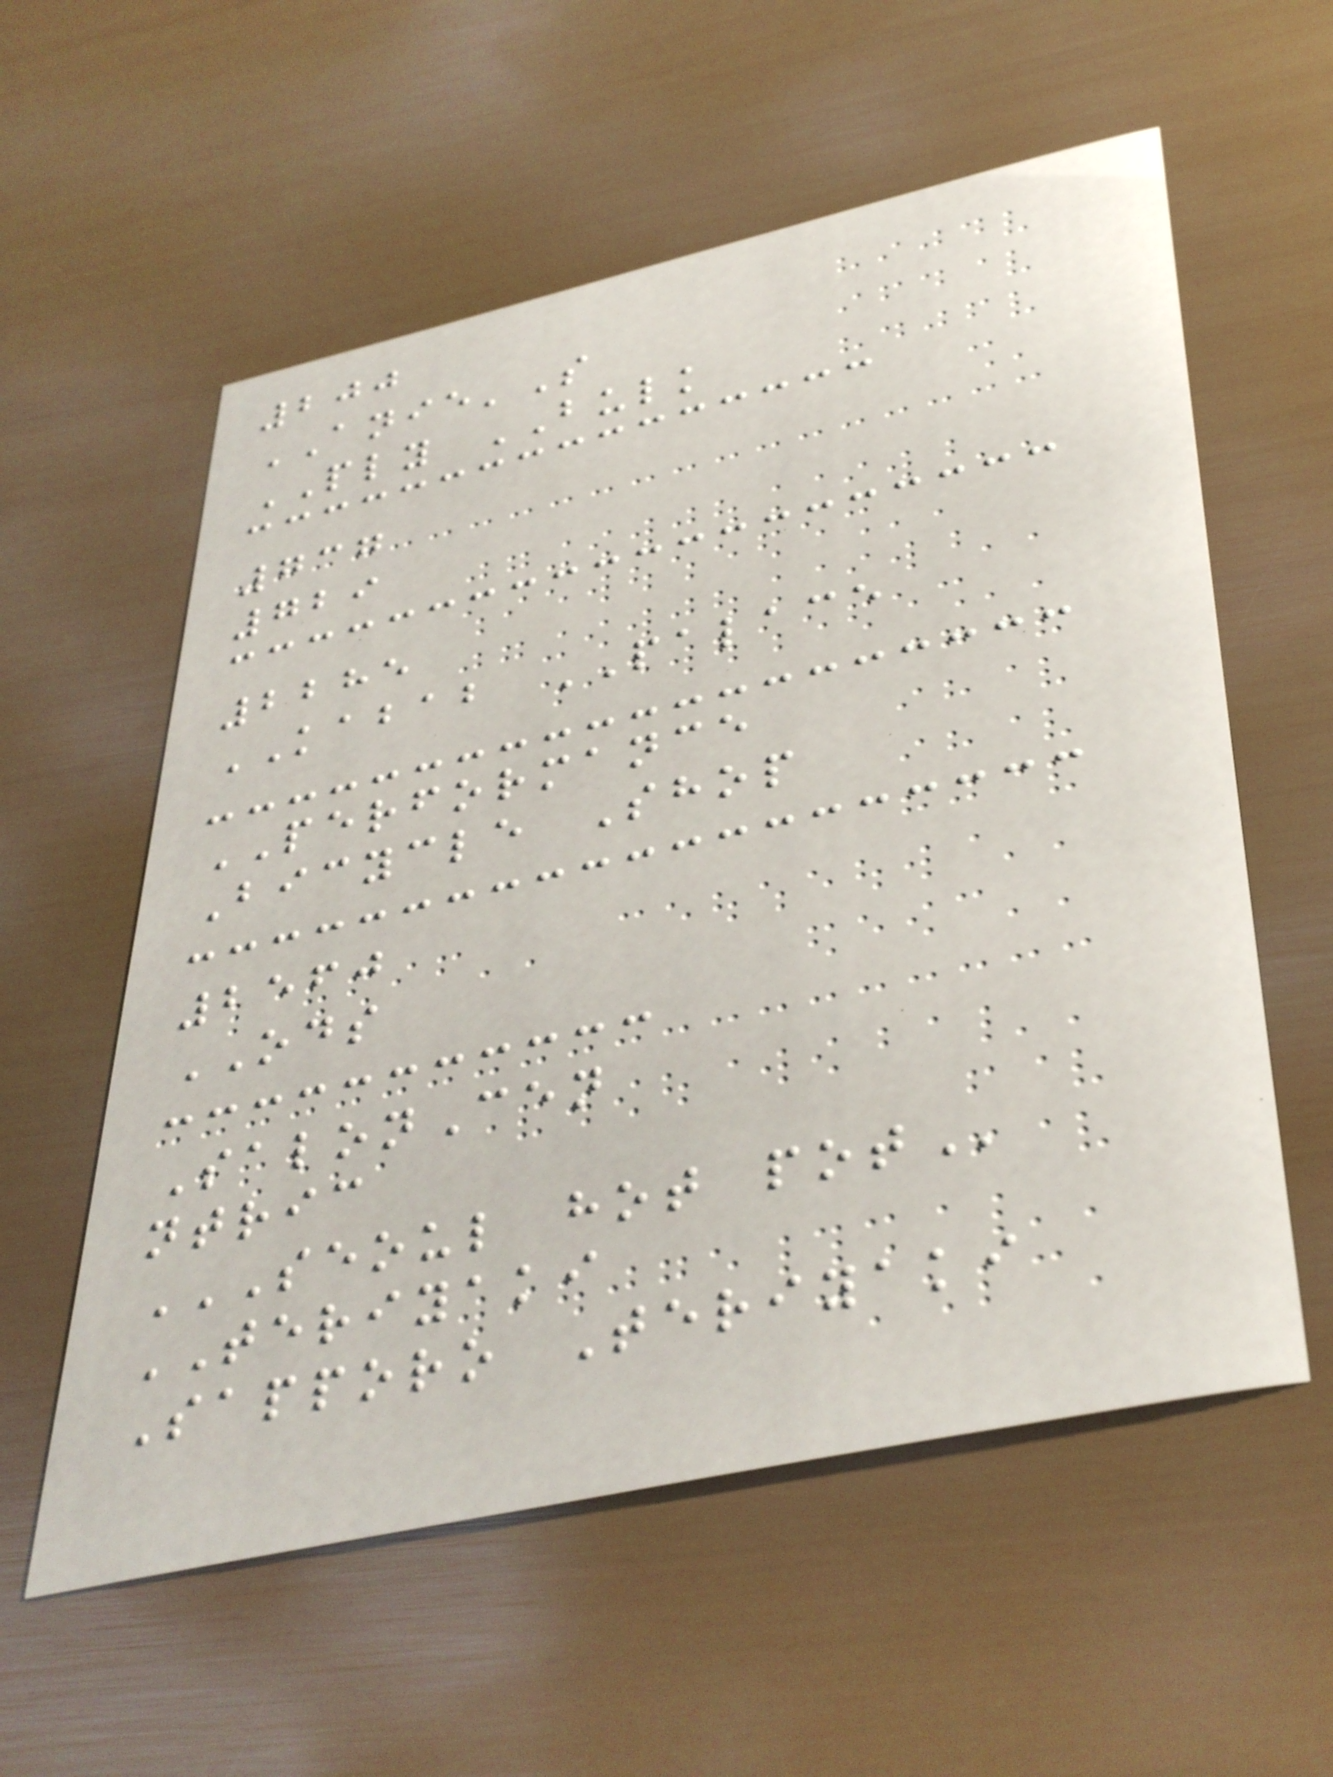200
ANIE'S
PLY BULK
737
729
2285
KABAB PALACE
PERFORMANCE
Bicycle Shop
2560
ODS
SalonCen
ntric
SEOUL HOT POT
TERIYAKI
Sapporo Teriyaki
